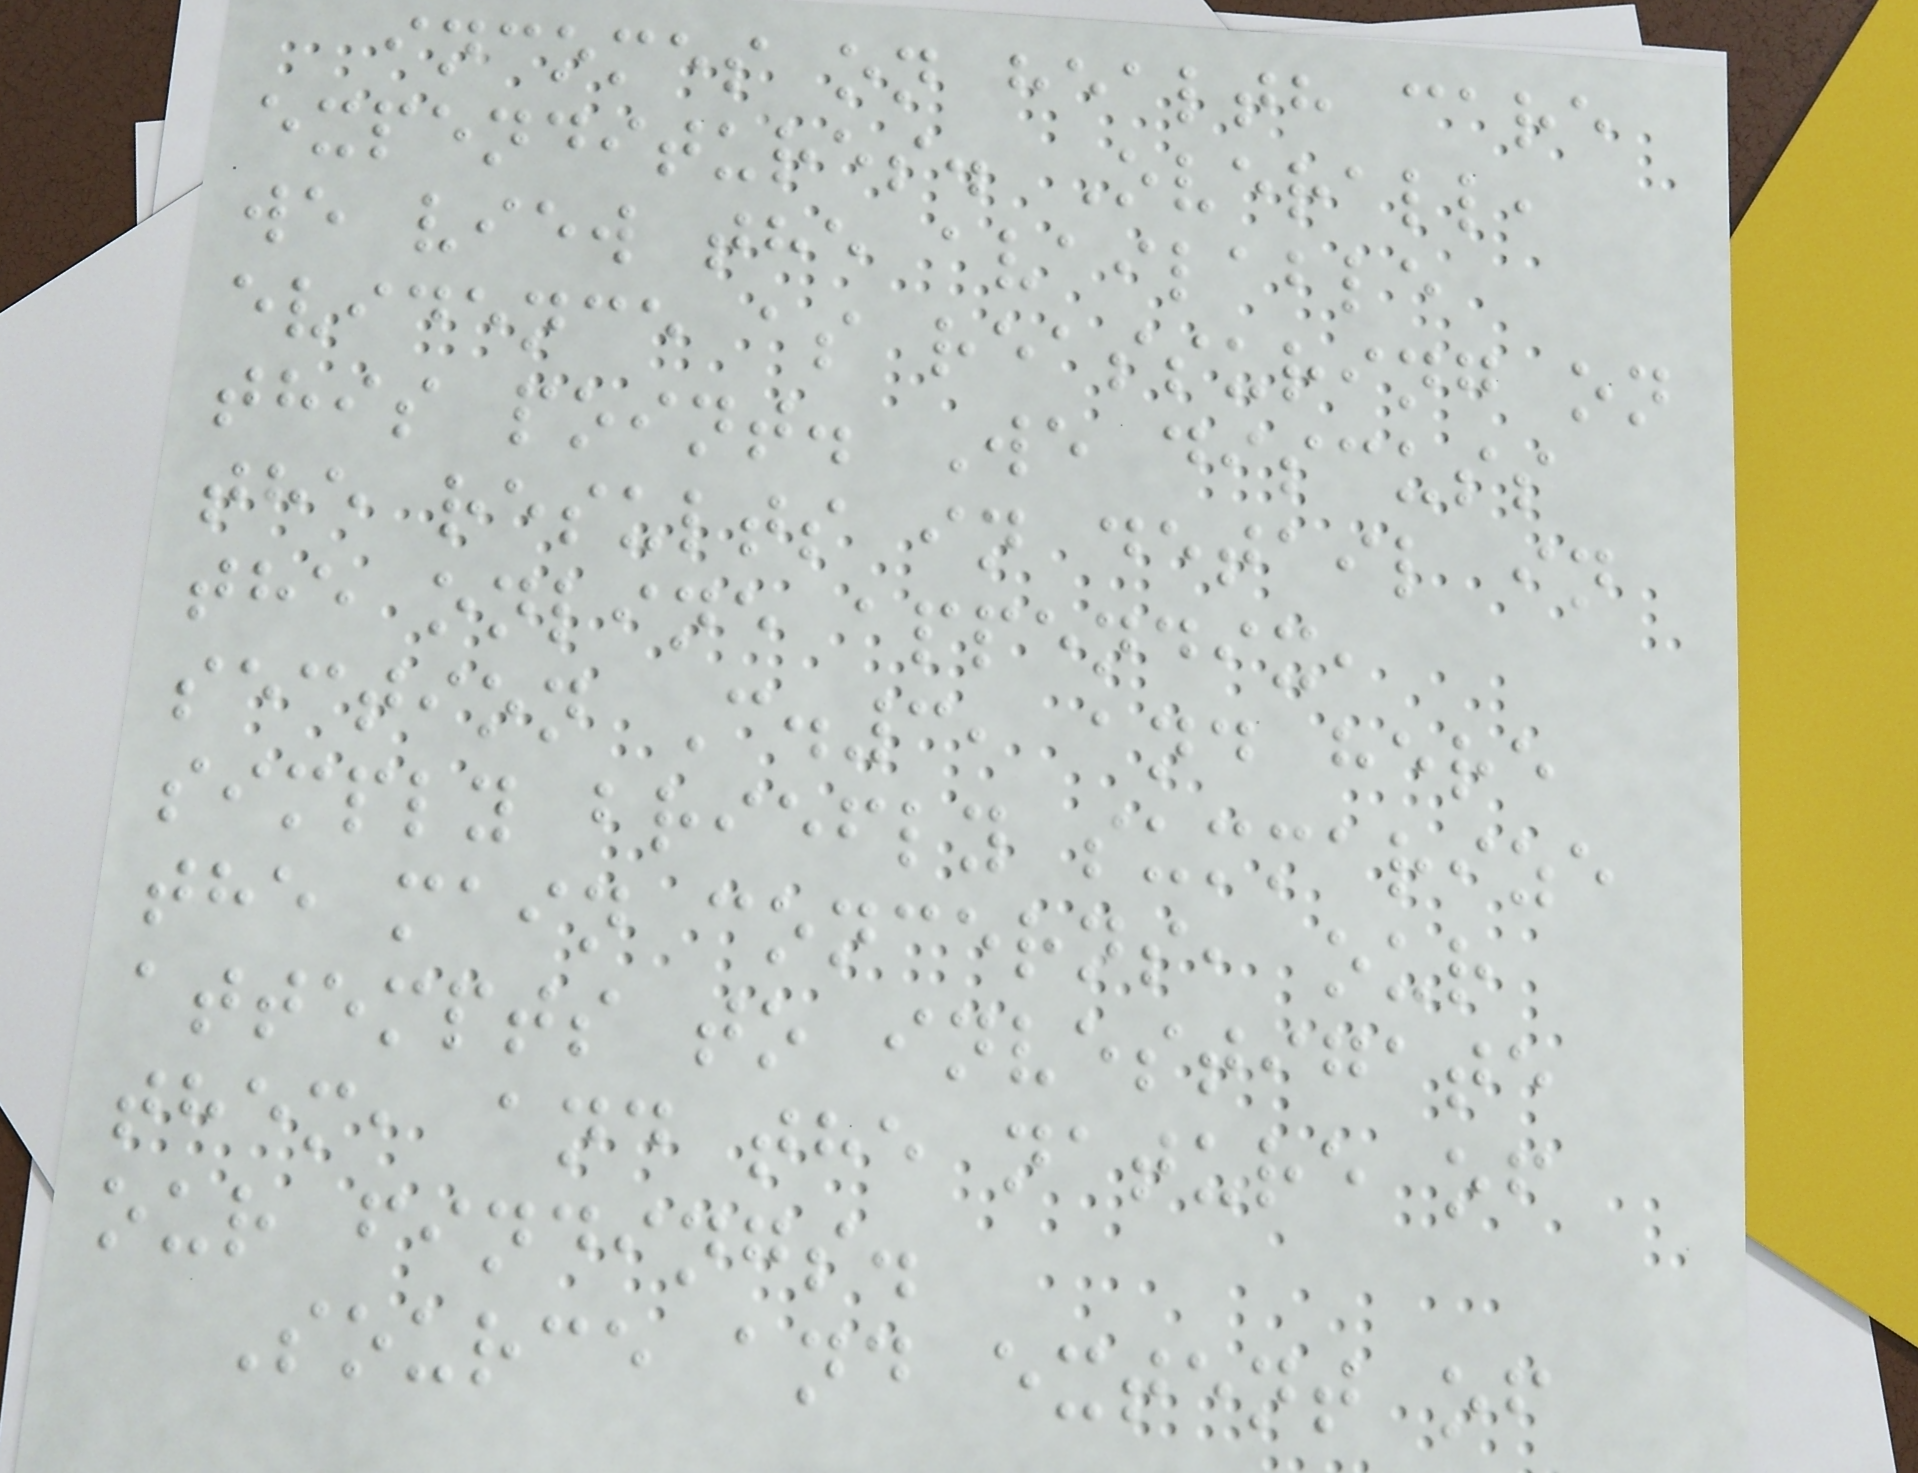incomes on health care
expenditures. Overall,
we view the available
evidence as reassuring on
this point. We discuss
the results in detail in
the online appendix,
section C.3, and here
simply briefly summarize
the main concerns, our
attempts to investigate
them, and the nature of
our findings.
Source and extent of
